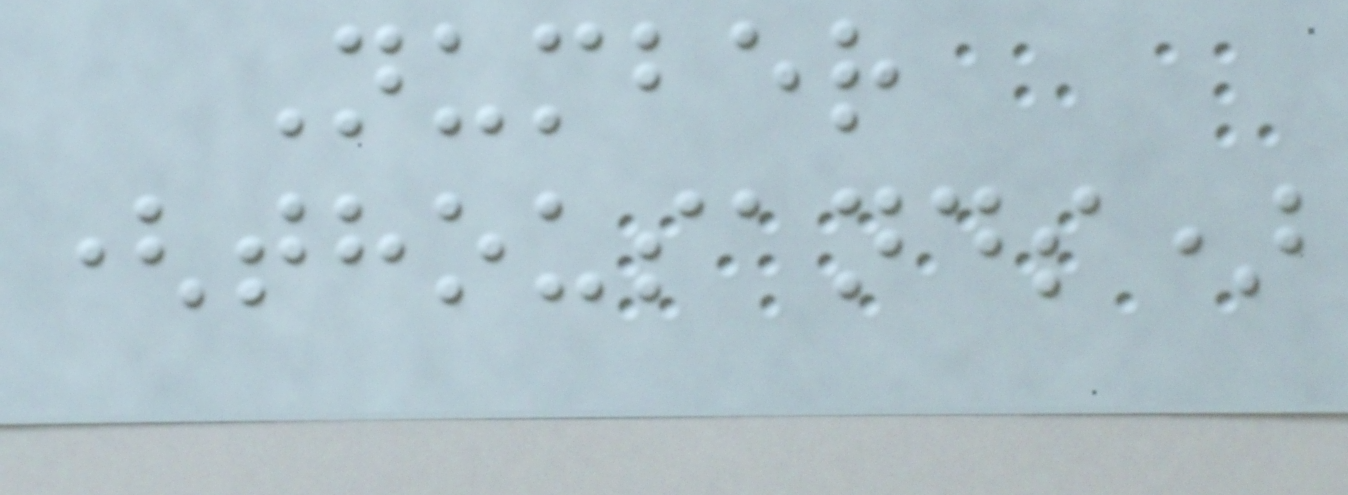Number
(thousands)
